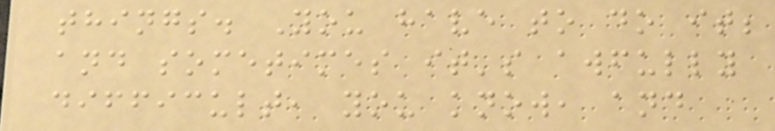things. You have to do it;
and sometimes it's awfully
difficult, you know, and
